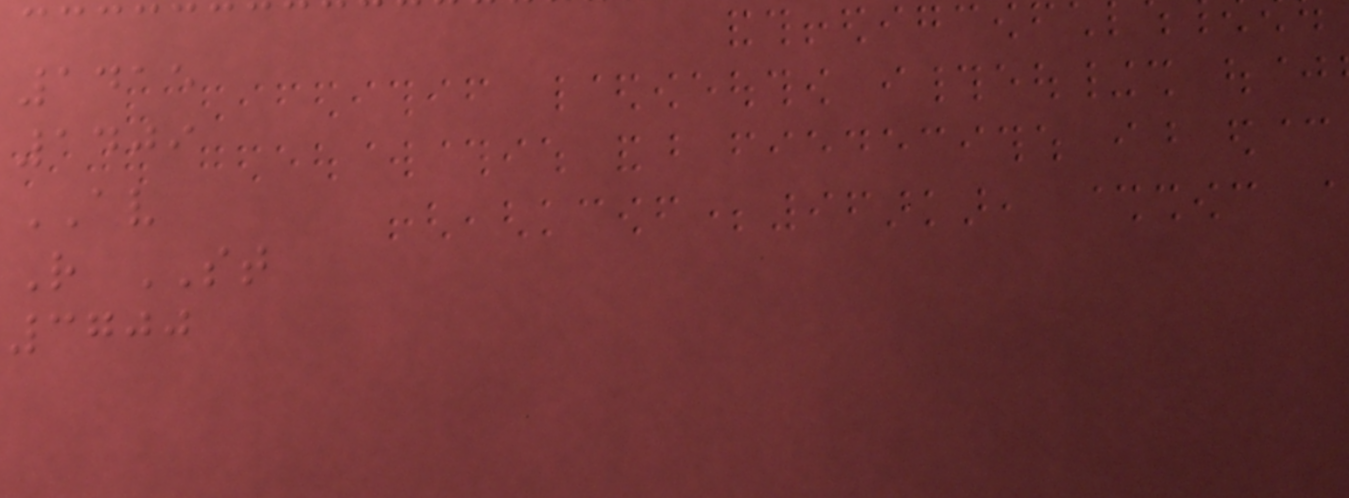1415
1409
AV
R ST
3700
